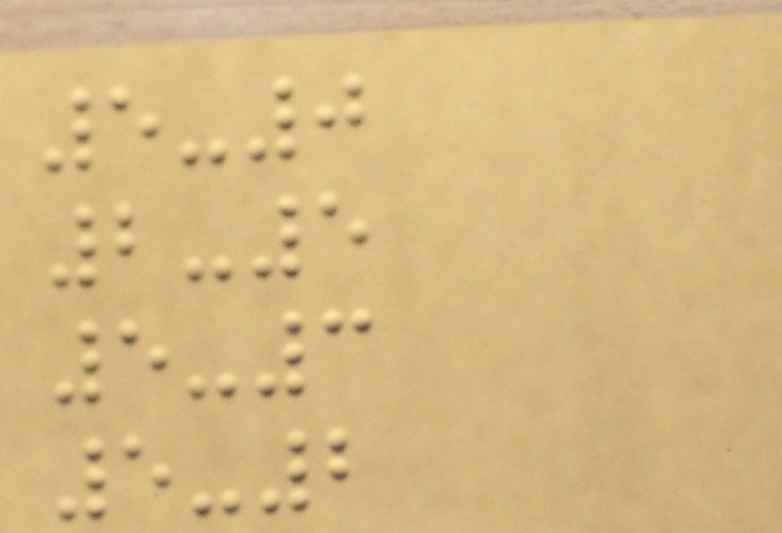5-0
2-5
5-3
5-2
